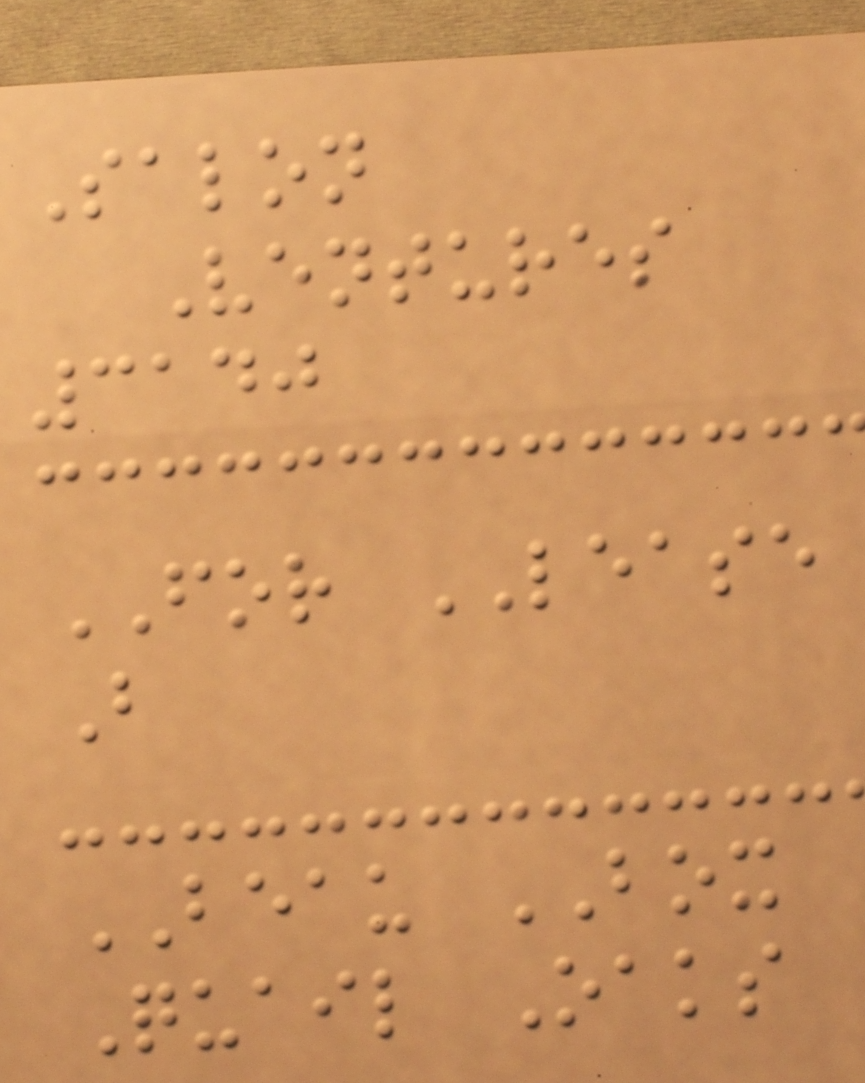Salon
Ventures
3140
FOR LEASE
B
BEAU BOX
Quail Oaks
